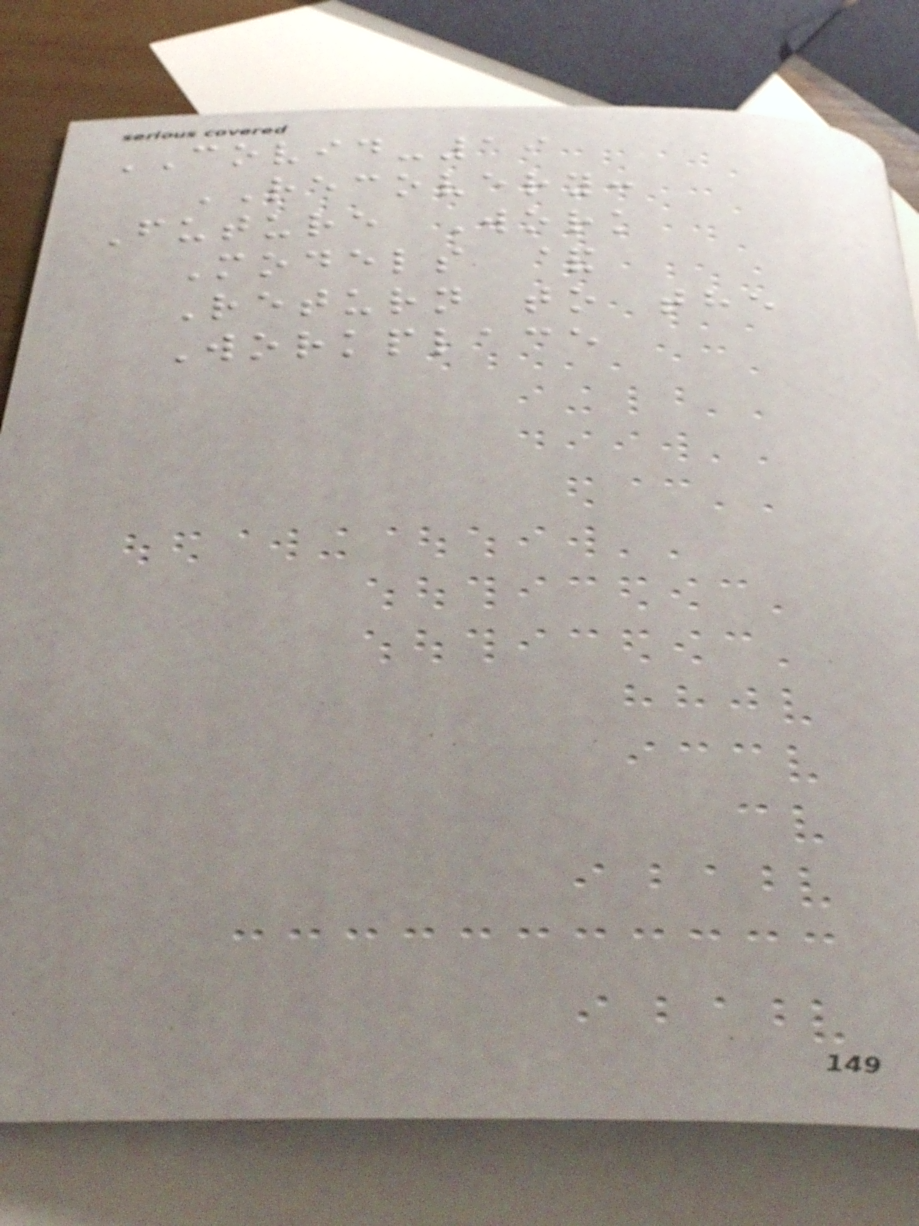COVID-19
RECOVERY:
Future Work
Models &
Return to the
Workplace
